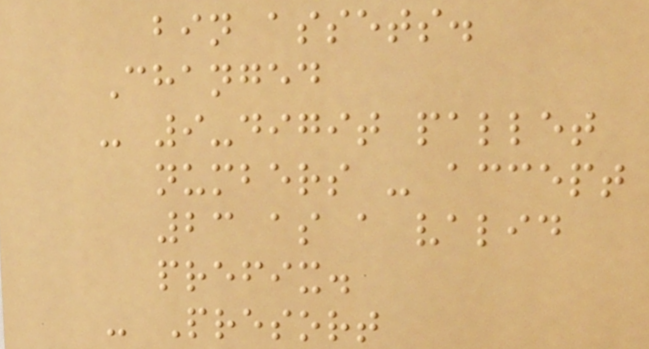bin assets.
Changed
- 9-digit pallet
numbers - accept
23 as a valid
prefix.
- Presort
